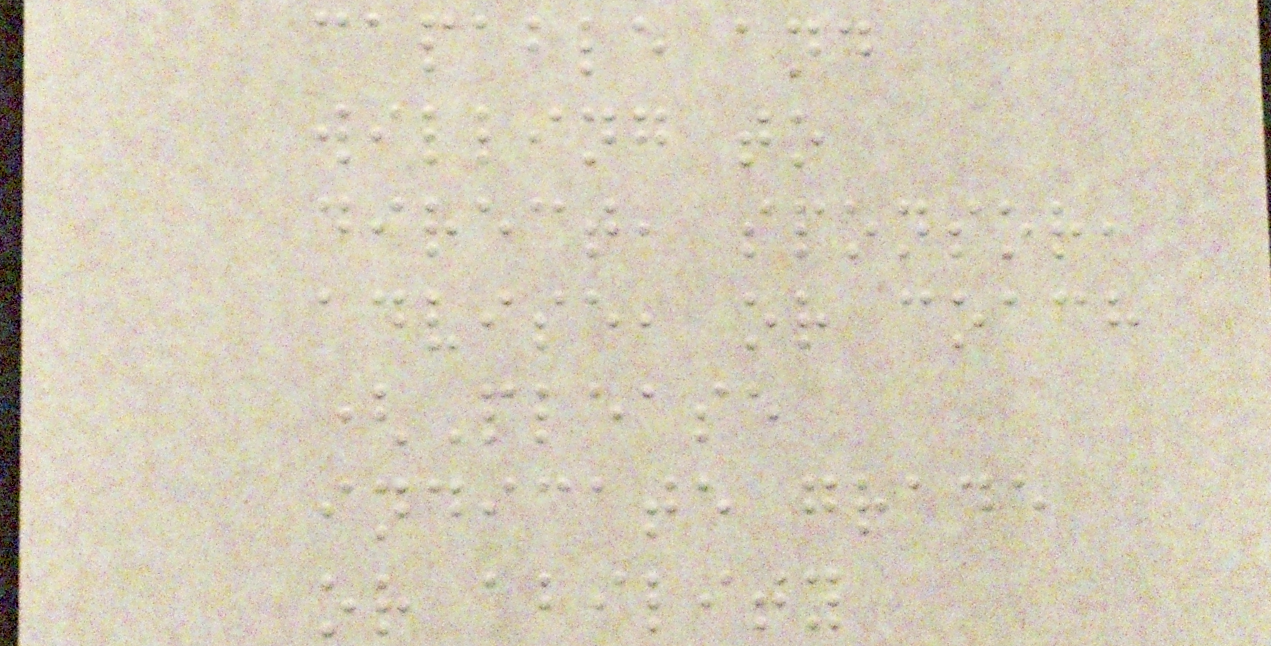capable and
willing to
direct, sponsor,
advise, or coach
(Please
indicate grade
or ability
